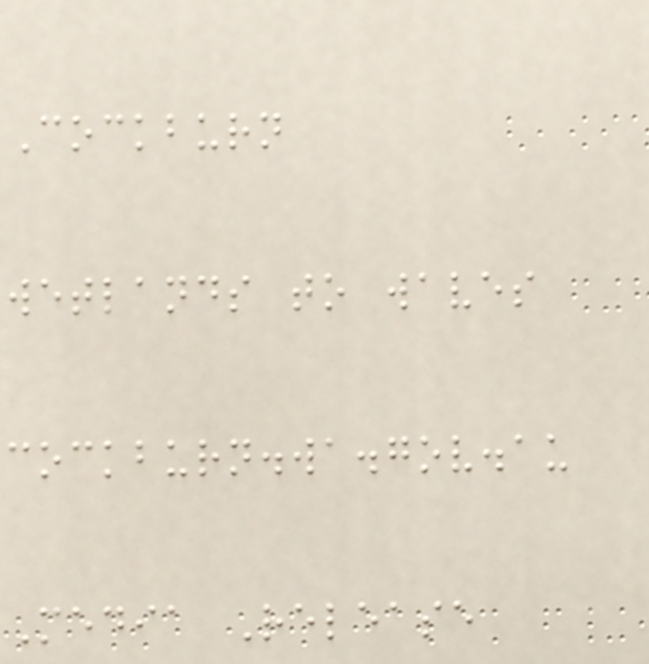Cockburn
wetlands to waves
cockburn.wa.gov.au
Media Release
